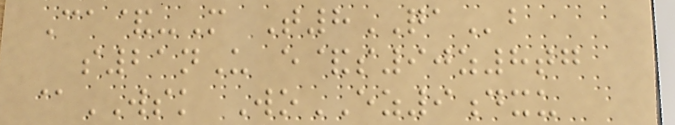Ca&-M T8QAb
s21nU e&s90z8tg
@WSK WoEZ9dxu
